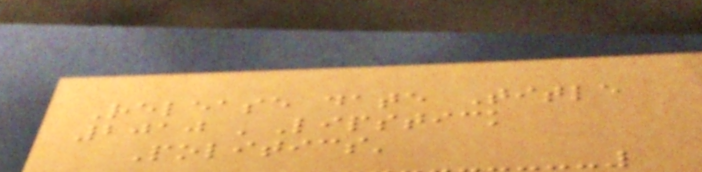Release date Title
2010 'Lipstick
Politics'
